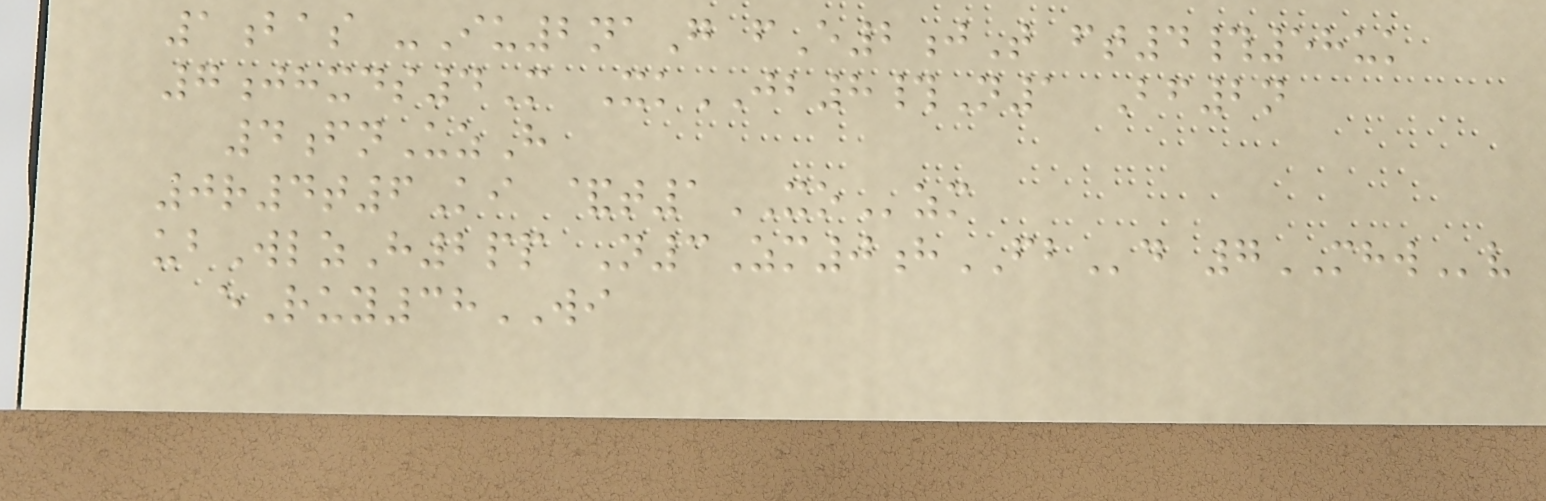1bas -Iu2naG fE2jT ft4#58uk
7jhxds4M XkJB8#N1 Bf2n
4fnUzH
0r4t6Ki &t1XOzm
ubWlzH2pp N3Zm0hFBd 7MHWv
eRuy38WI
